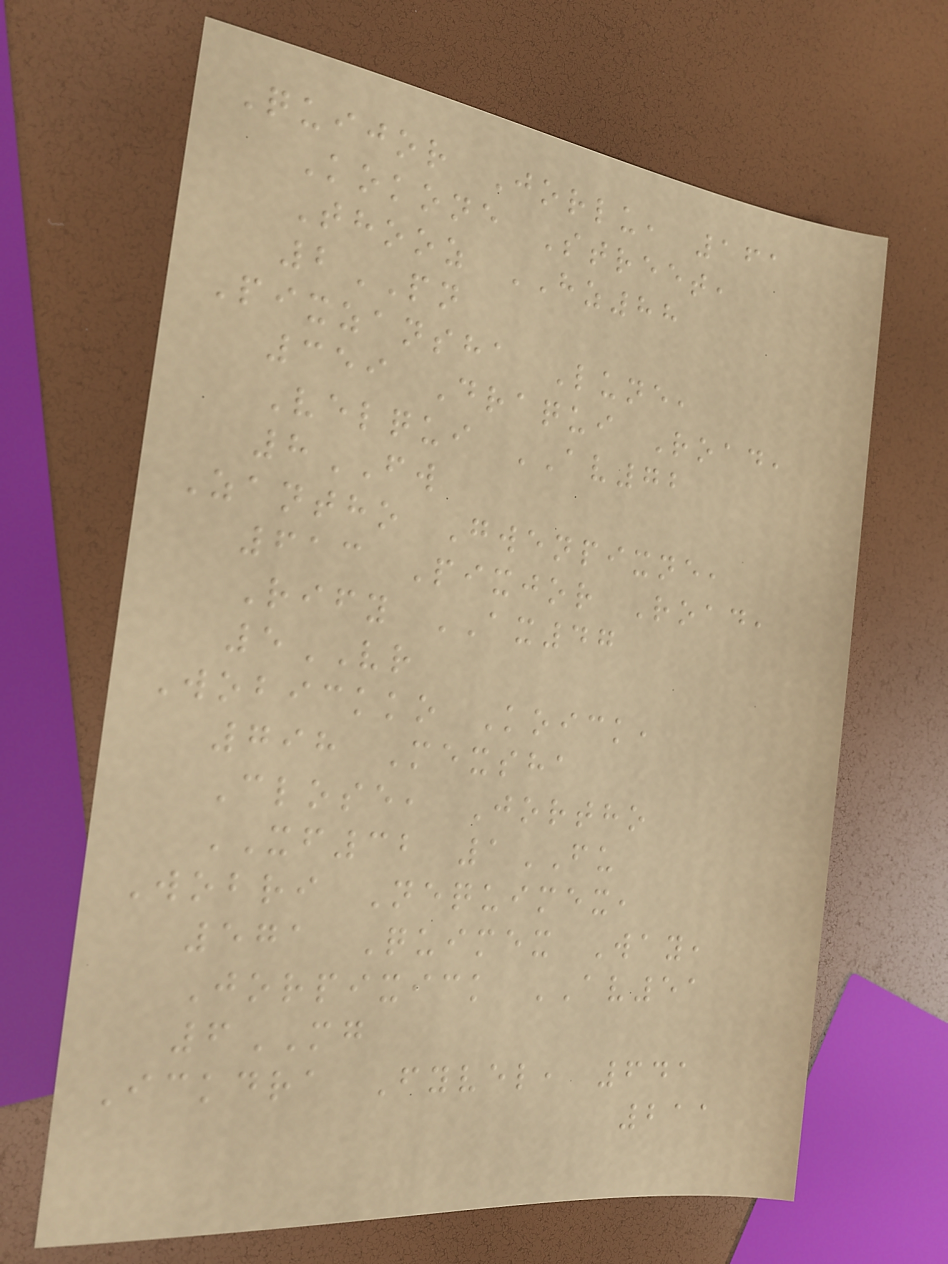Quijor Jorlu, 161
Kokone Street,
Thooz HZ88
2PN
Pixzansha Lune,
359 Draqui Road,
Velqui AV72
8FW
Zantho Gwenpixne,
613 Pixjor Road,
Rify AX47
5VR
Wobickko Koick,
798 Mexsha
Close, Jortho
XF32 1FU
Wobri Nequimex,
571 Quimex Way,
Jorpixick AV51
6MG
Ickdra Fyvel, 641
211
